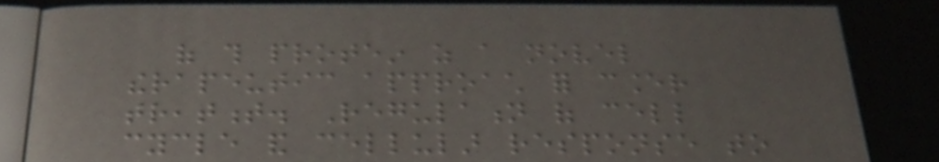of this protein as a novel
therapeutic approach for cancer
treatment. Regulation of cell
cycle and cellular response to
